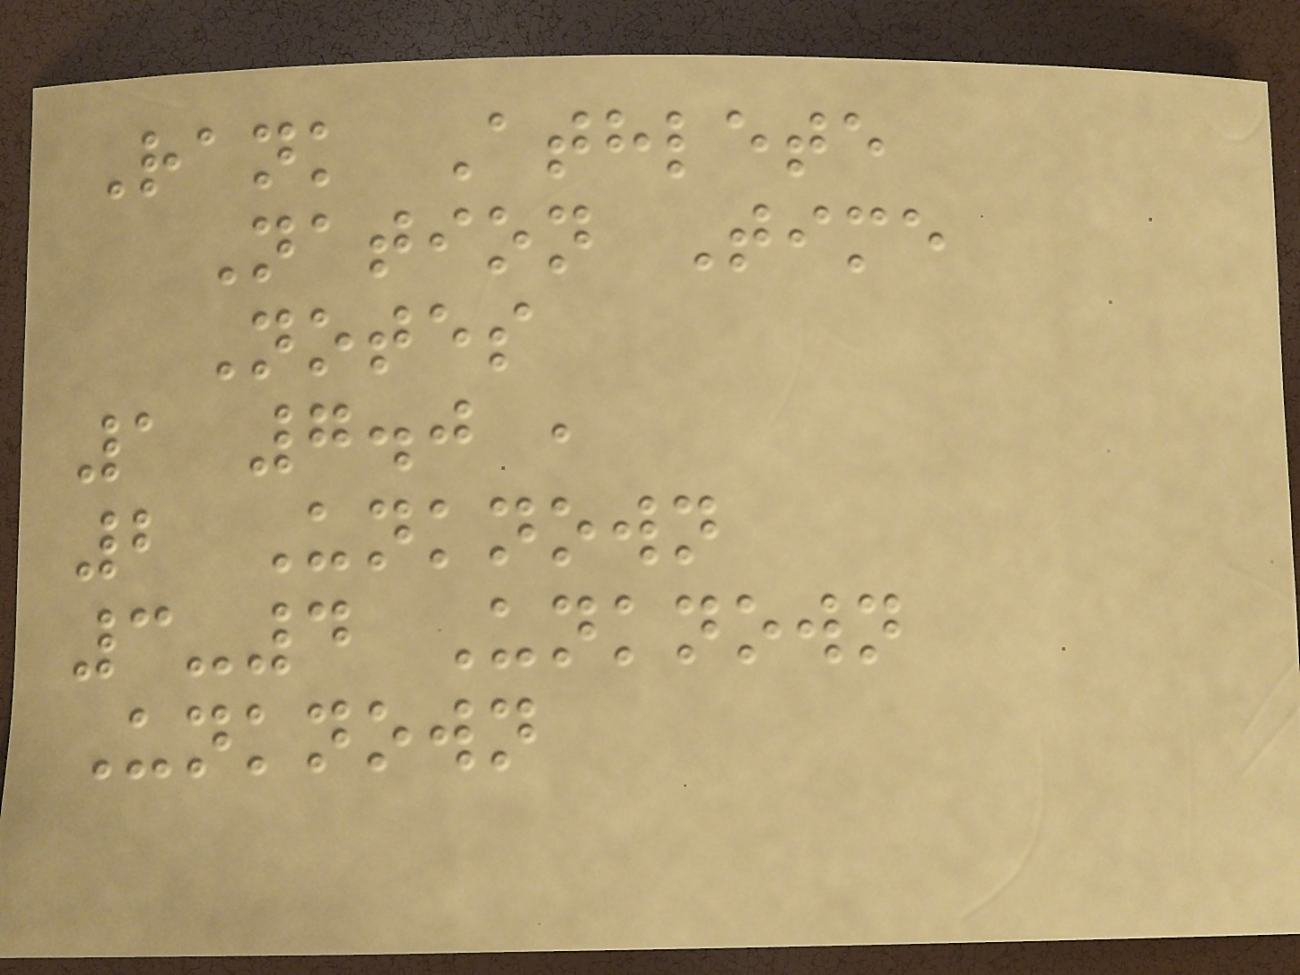Rank Athlete
Nation Time
Notes
1 7.0 ,
2 Unknown
3-4 Unknown
Unknown
